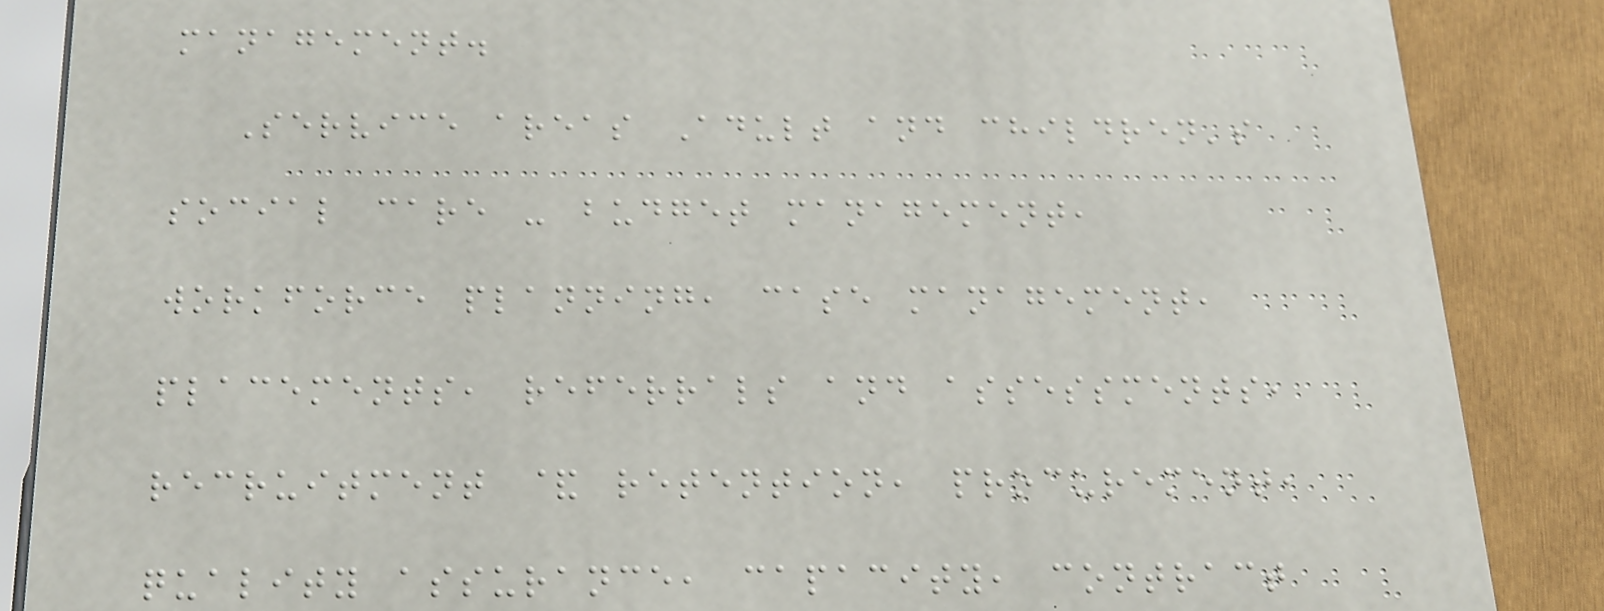management.
Service areas Adult and children's
social care - budget management,
workforce planning, case management,
placements, referrals and assessments,
recruitment & retention, procurement,
quality assurance, capacity, contract
